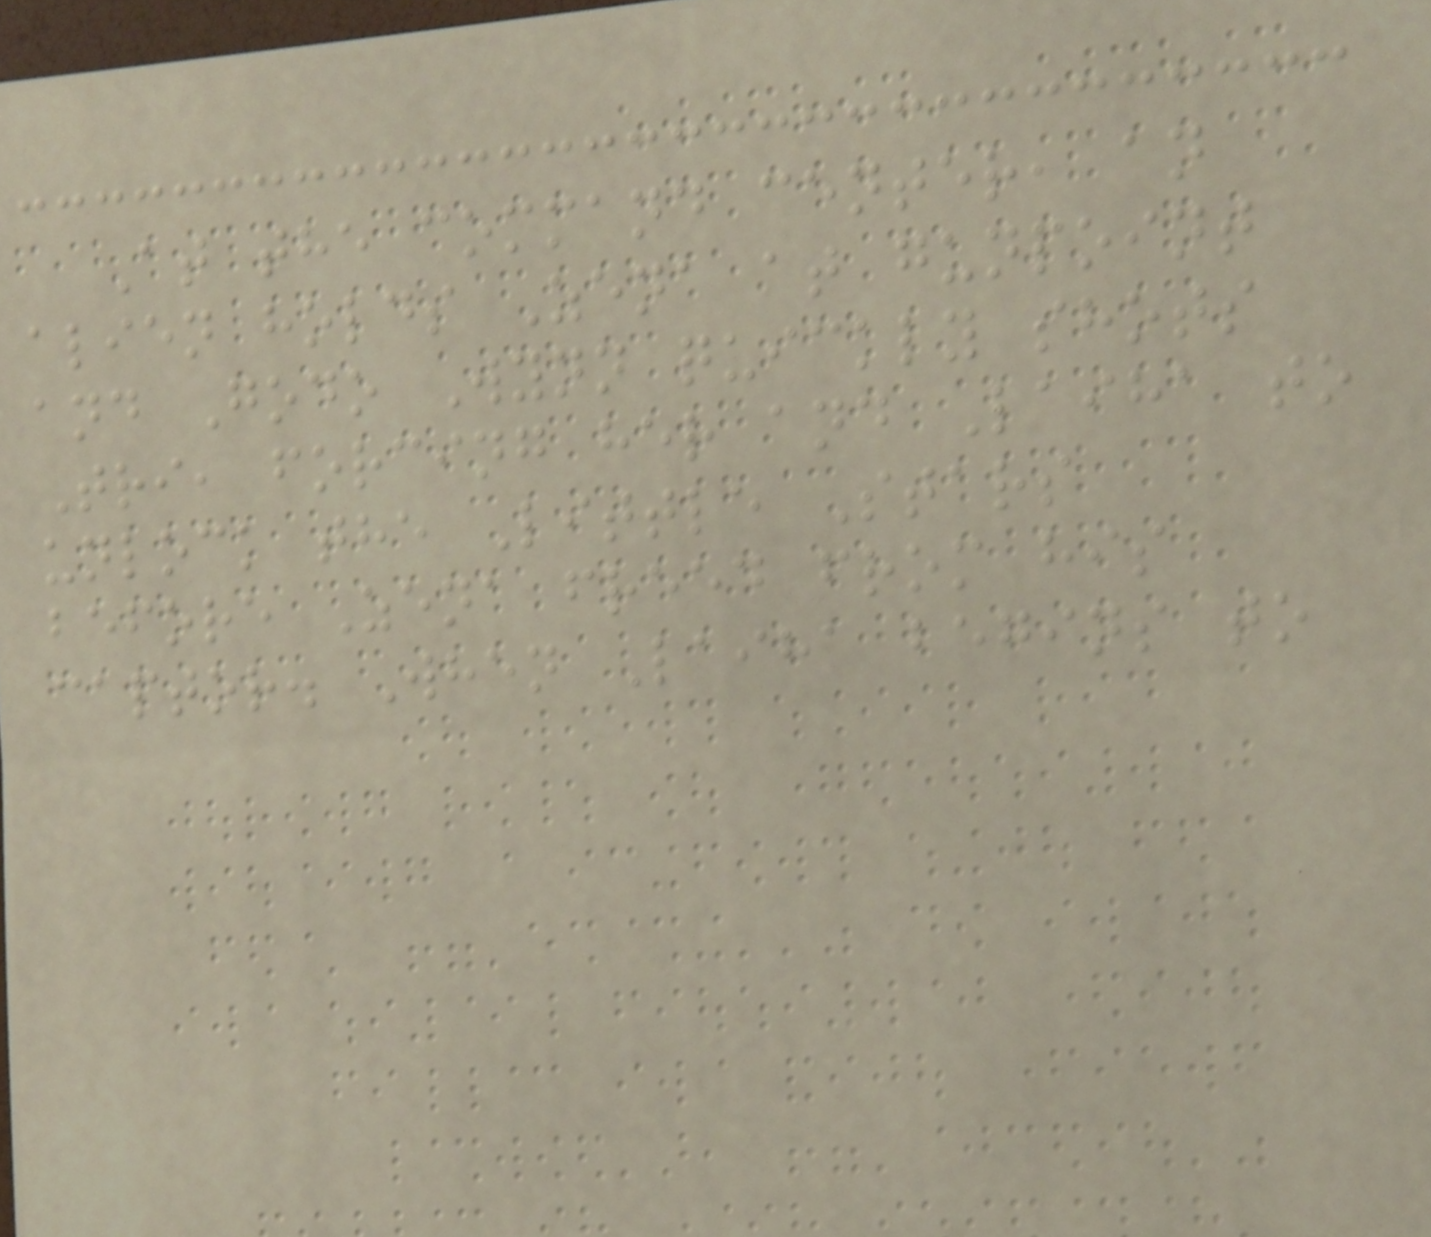At the command center, an
alien holds Zena at gunpoint
and Godo Wynn quickly shots
Tri, forcing her and Laiha to
unlock the Little Stars
before Zena freed from his
captor. When Laiha begins to
